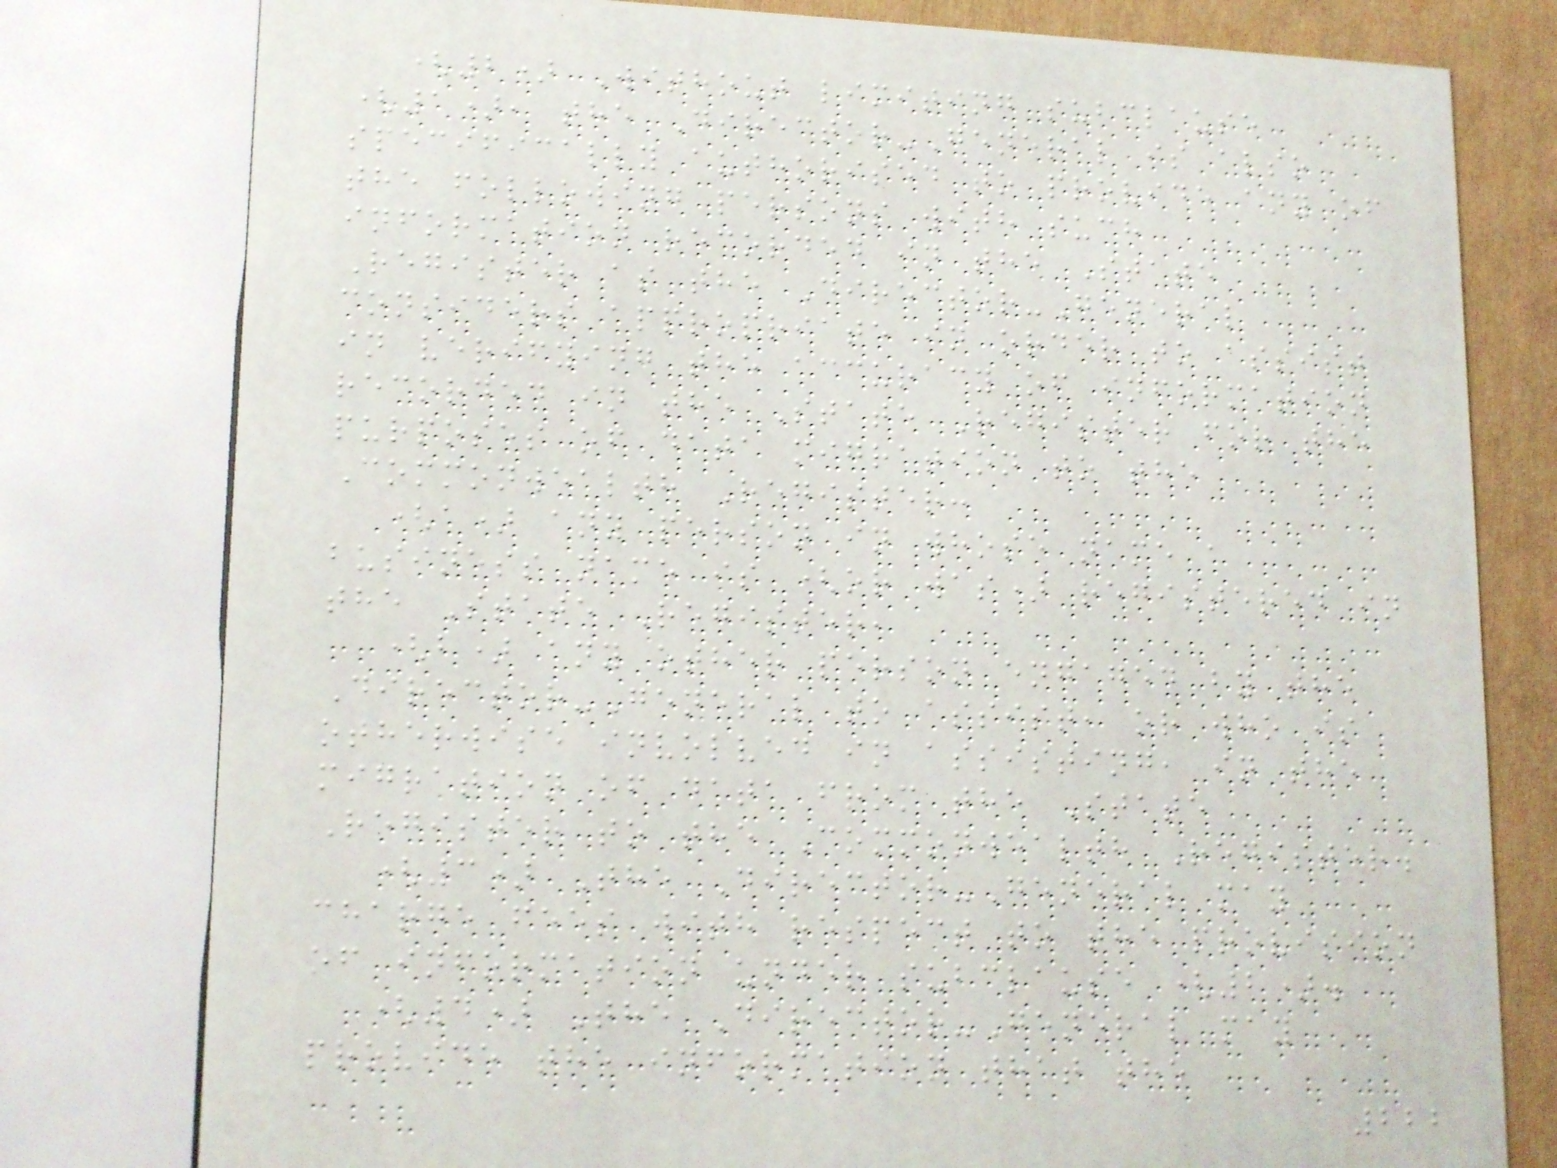(2) Without limiting subclause
(1), the Director-General is also
specifically authorised to provide any of
the following persons with such
information recorded in the State
Register as the Director-General
considers appropriate in order to assist
in verifying the accuracy of information
recorded in the State Register for the
purposes of data migration to the
Commonwealth Register:
(a) any person in whose name a
business name is (or was) registered in
the State Register,
(b) any other person engaged by the
Director-General to assist, or who is
otherwise involved in assisting, in the
migration of data from the State
Register to the Commonwealth Register.
(3) The Director-General may
charge fees with respect to the provision
of information under subclause (2).
(4) The Director-General may
provide the information that the
222
